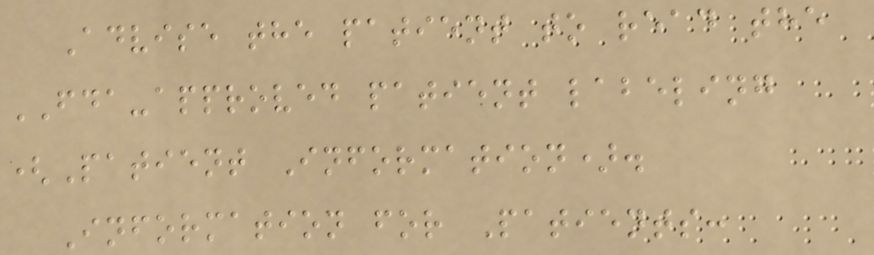Advise the patient to read the
FDA-approved patient labeling
(Patient Information).
Information for Patients:
